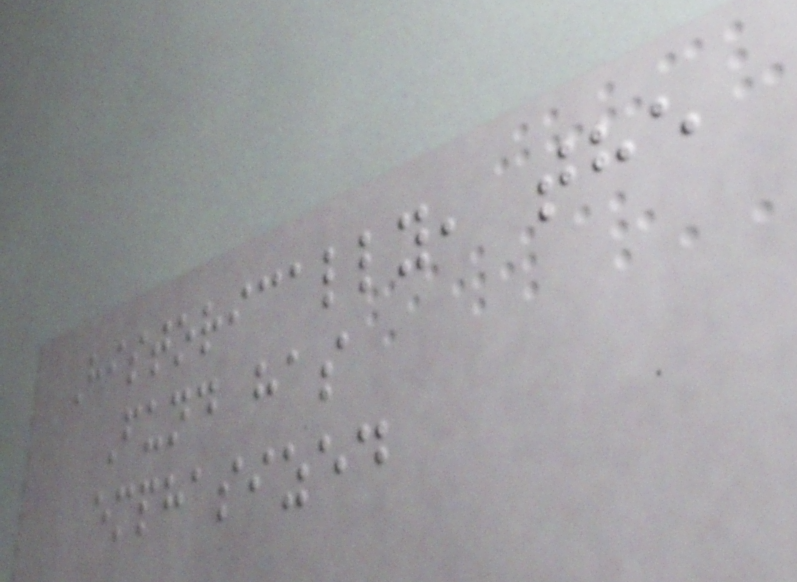Historically, the
Fund has
emphasized
